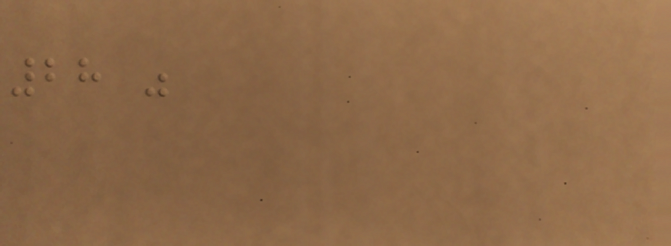28 "
